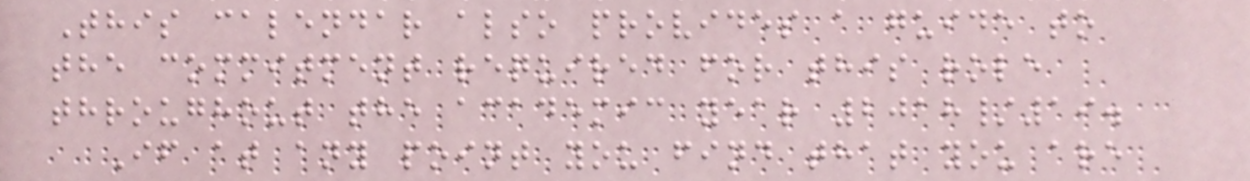This calendar also provides a guide to
the commitment required for this role
throughout the academic year 2018/19.
If at any point you find that you are
